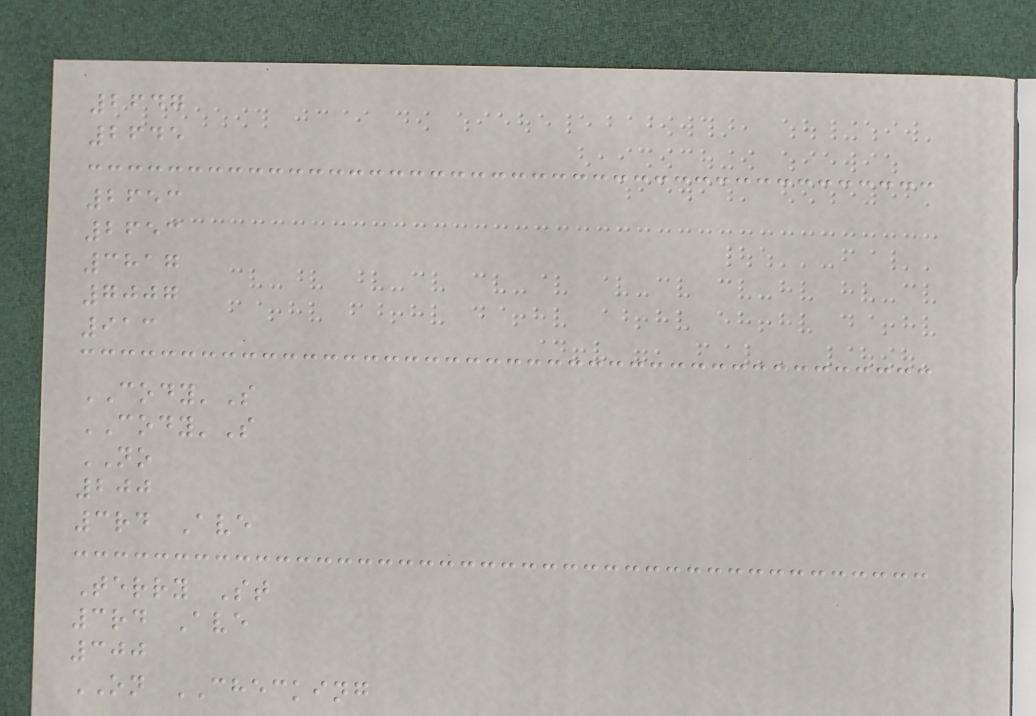2647
2645
2653
2653
3817
7007
913
CODY'S
CODY'S
NO
200
3rd Ave
Terry St
3rd Ave
300
ON CHECKING
